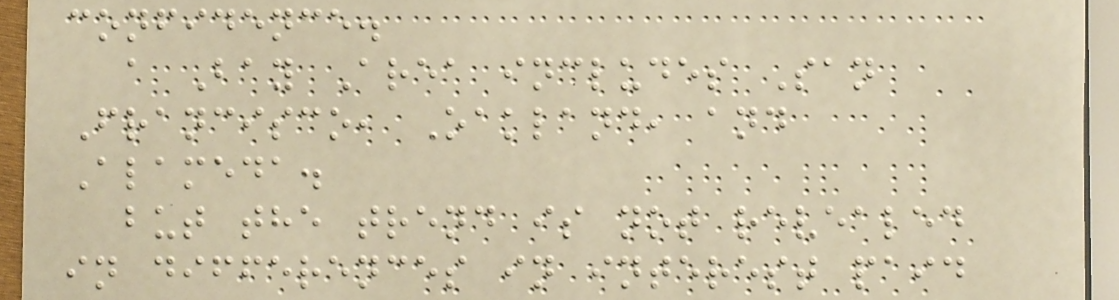confidence.
a Bay Area includes San
Francisco, Oakland, and
Alameda.
but the trend is not revealed
in differences in interest paid
